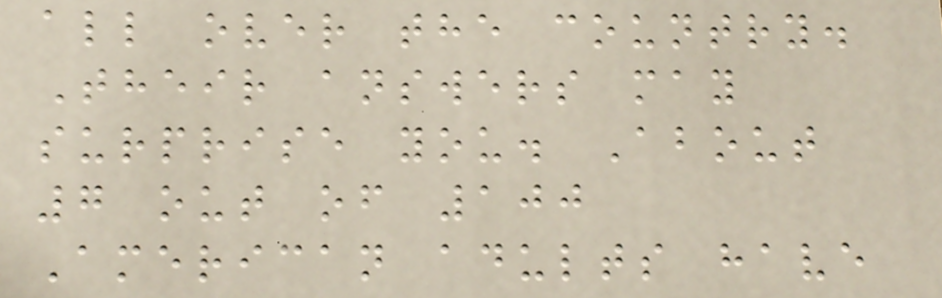all over the country.
Their answers may
surprise you. About
7 out of 100
American adults have
